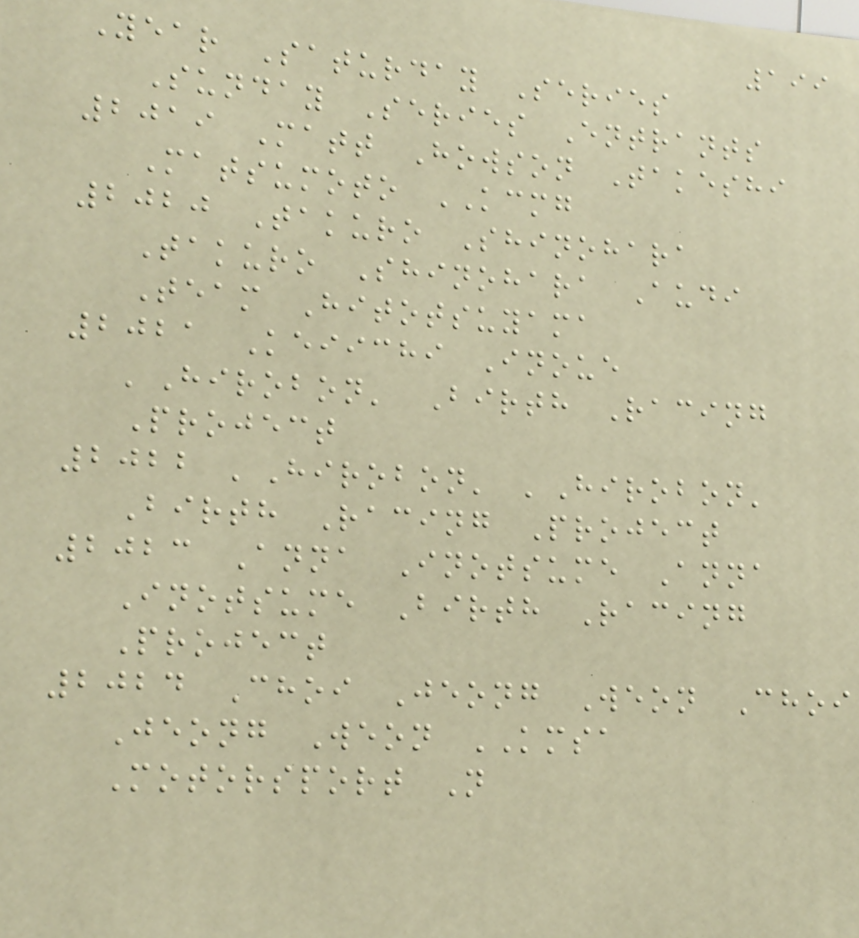199
Year Saturday Series
Sunday Series Entrants
2019 Matt Howson Takeshi
Matsumoto KCMG
2020 Takuro Shinohara
Takuro Shinohara Audi
Team Hitotsuyama
2021 Keiichi Inoue
'Hirobon' Birth Racing
Project
2022 'Hirobon' 'Hirobon'
Birth Racing Project
2023 Anna Inotsume Anna
Inotsume Birth Racing
Project
2024 Choi Jeong Weon Choi
Jeong Weon KMSA
Motorsport N
